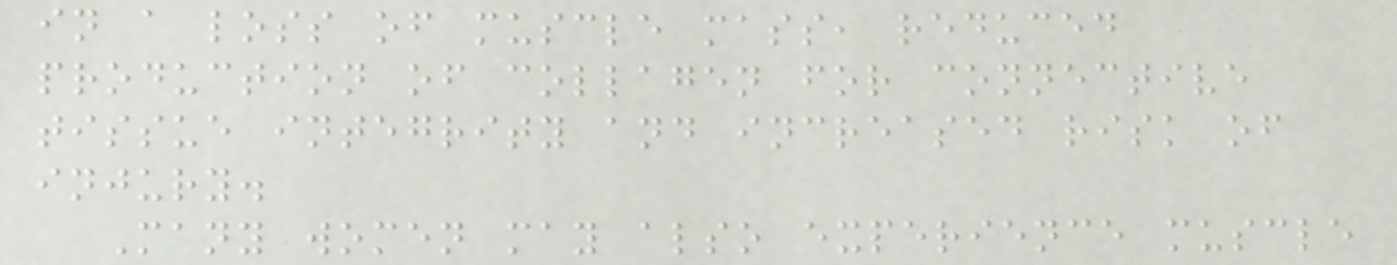in a loss of muscle mass, reduced
production of collagen for connective
tissue integrity and increased risk of
injury.
Many women may also experience muscle
